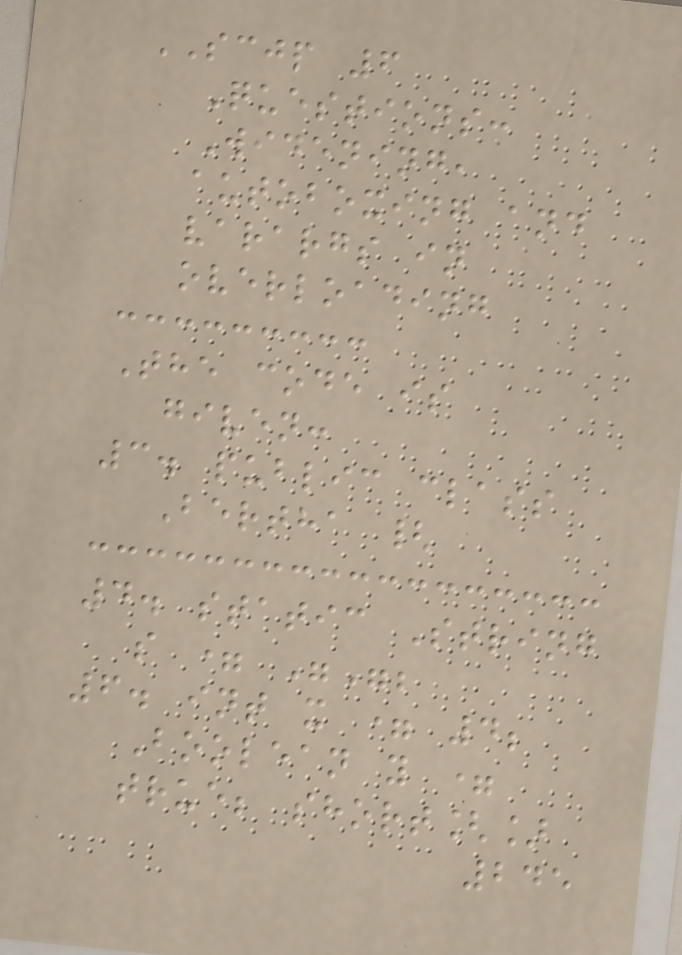SCJP 6
Questions:
Widening,
autoboxing and
varargs in
overloading
The code is
given:
3. public class
Bertha {
4. static String
s = "";
6. int x = 4;
Boolean y =
true; short[]
245
